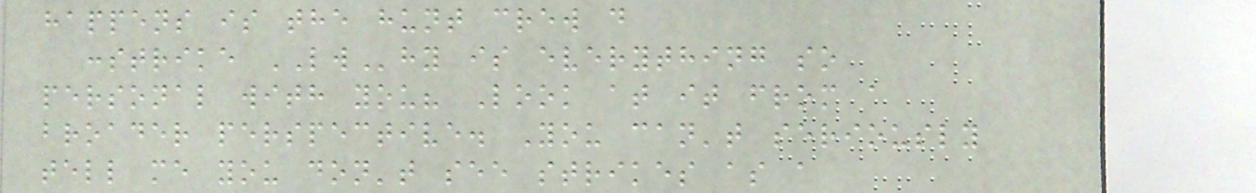happens is the hunt crew d
:strike LWhy is everything so
personal with you? Look at it from a
broader perspective. You can't seriously
tell me you don't see strikes as a
